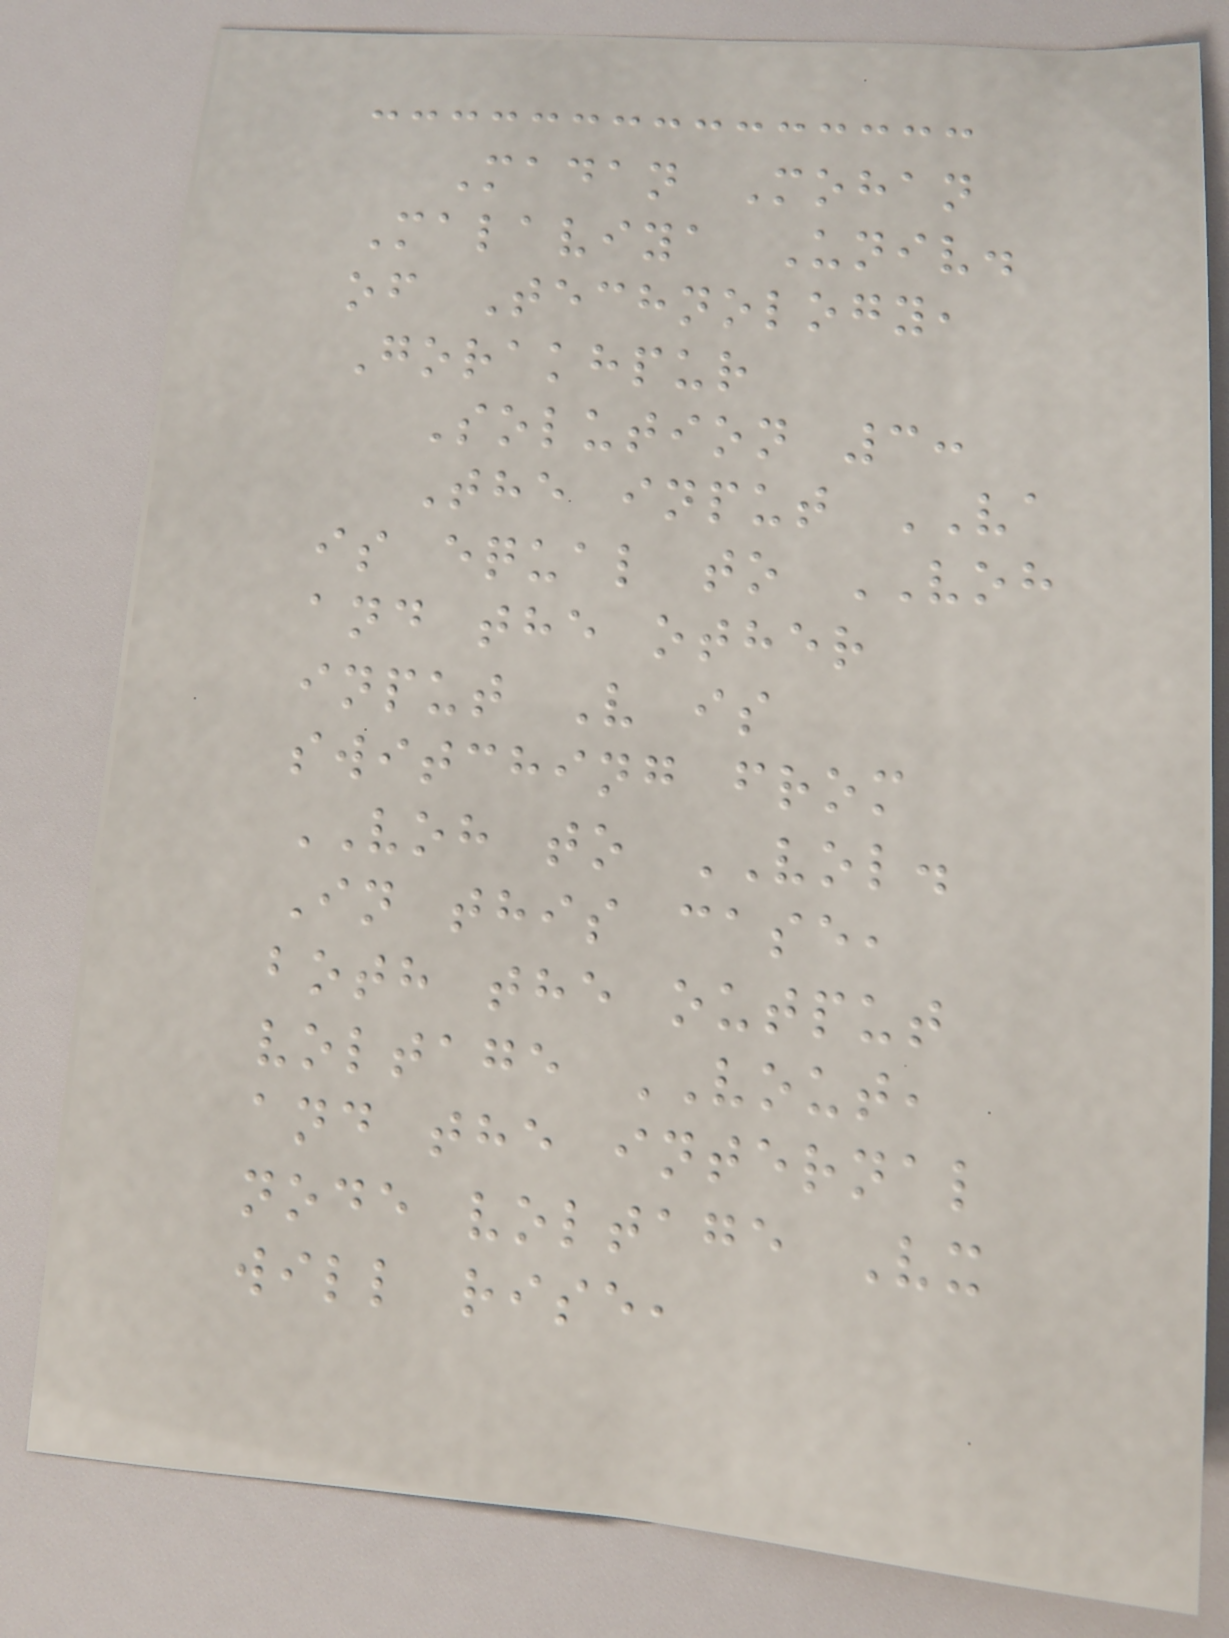Madan Mohan
Malaviya Univ.
of Technology,
Gorakhpur
Solution 3:
The input VA
is equal to VOH
and the other
input V is
switching from
VOH to VOL.
In this case,
both the output
voltage VOUT,
and the internal
node voltage Vx
will rise,
